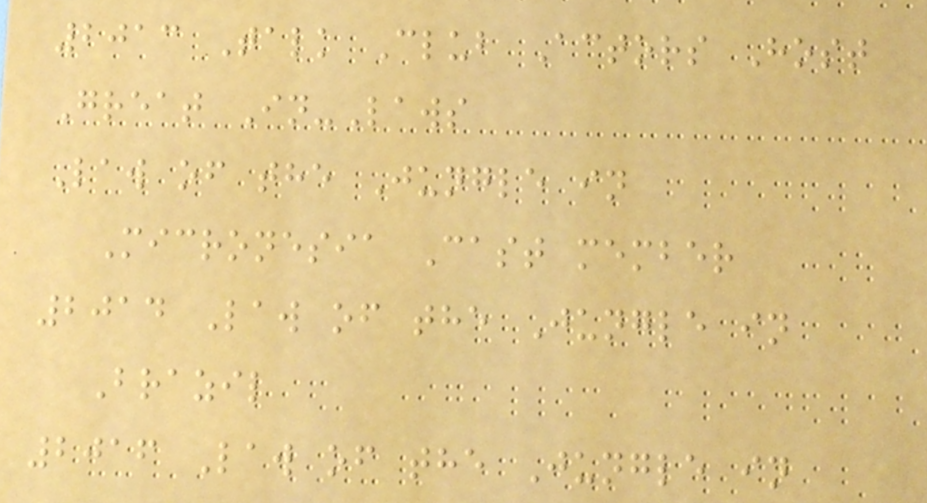2013 Talk Club Actors Host
Great In-Laws
Law of the Jungle in
Micronesia Cast member
2014 Law of the Jungle in
Brazil
2016 Law of the Jungle in
